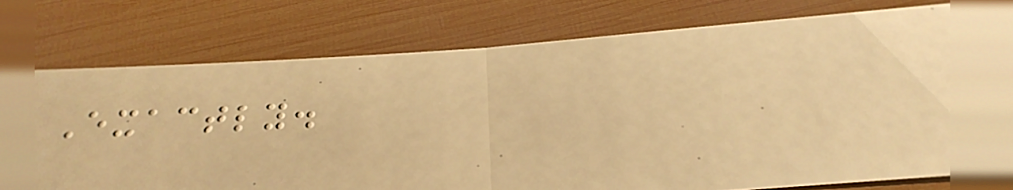Exactly.
